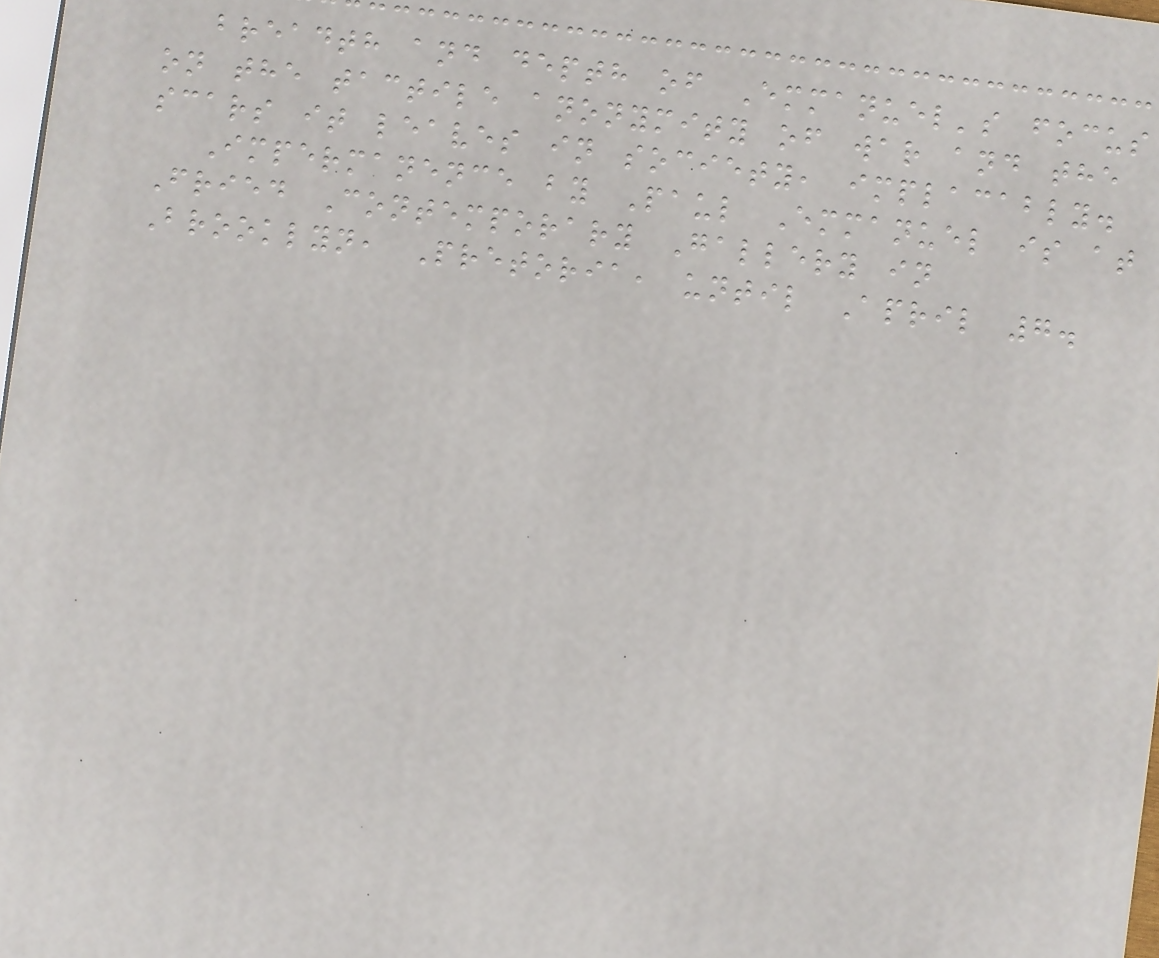breadth and depth of Emmanuel's focus
on the tactile anonymity of war and the
scars it leaves in society, implacably.
Impermanence by Paul Emmanuel is at
Fried Contemporary Gallery in
Brooklyn, Pretoria, until April 7.
